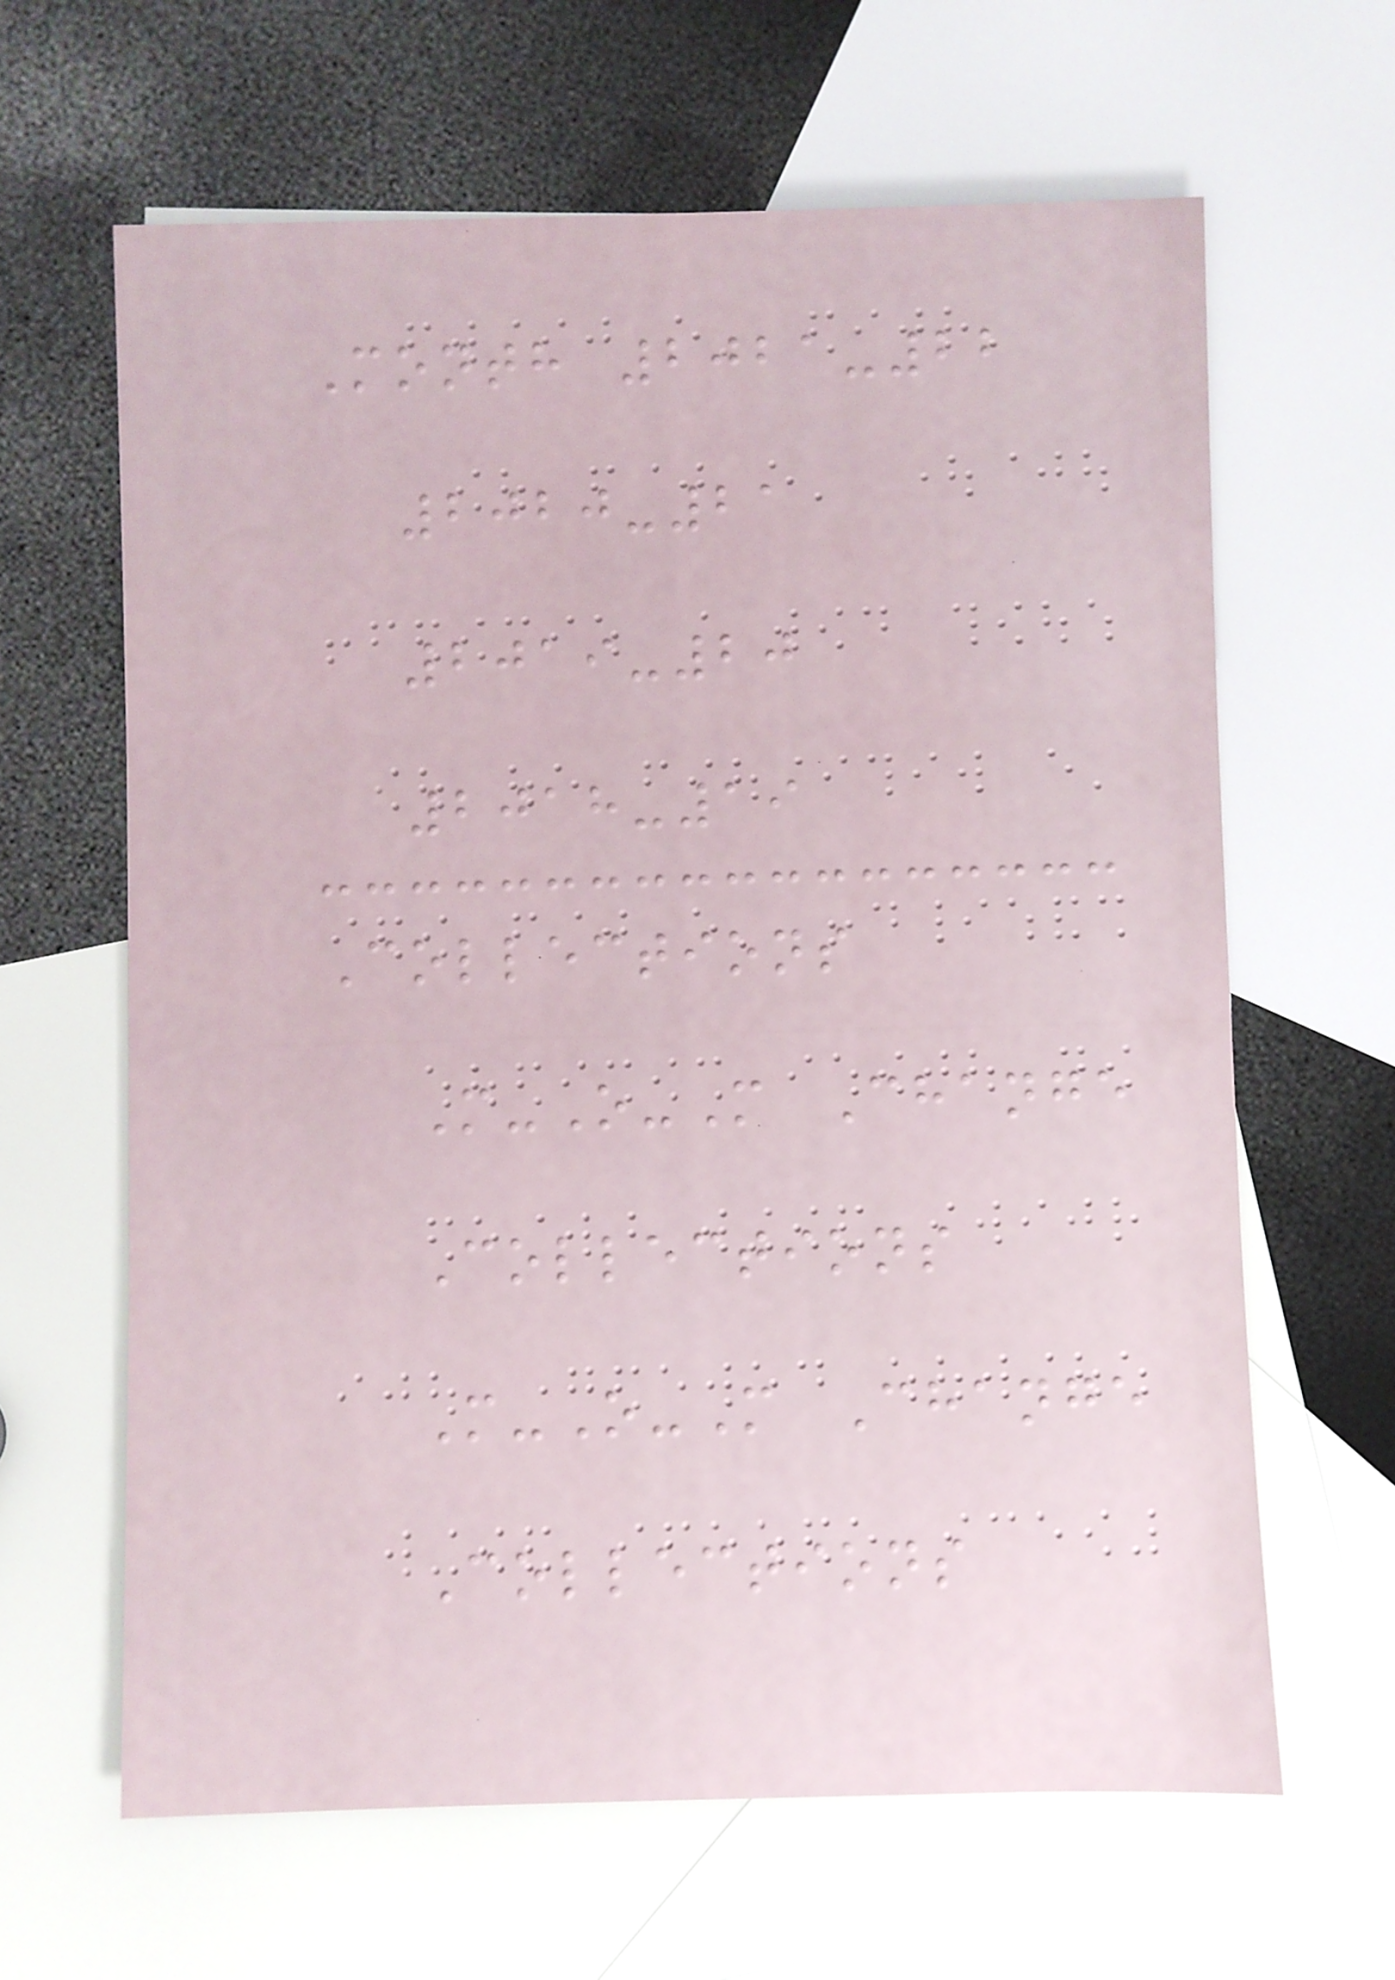Month 2021-22
2020-21
2019-20
2018-19
Collections
M-O-M Change
Collections
M-O-M Change
Collections
